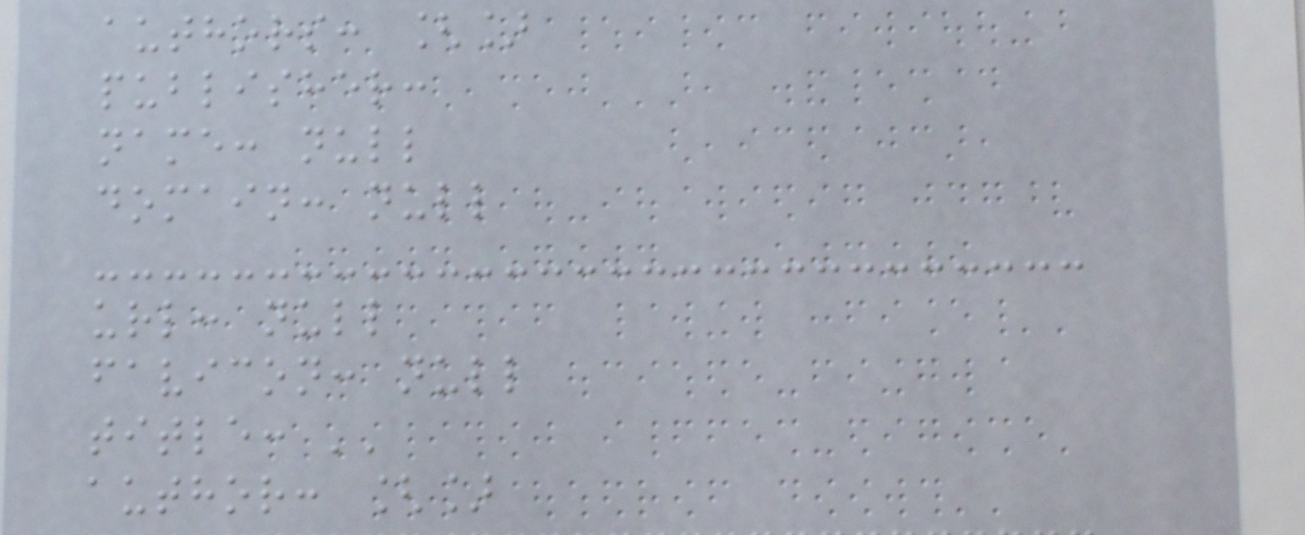authors: []
publisher:
name: null
domain: null
url: null
favicon: null
title: ''
author: []
